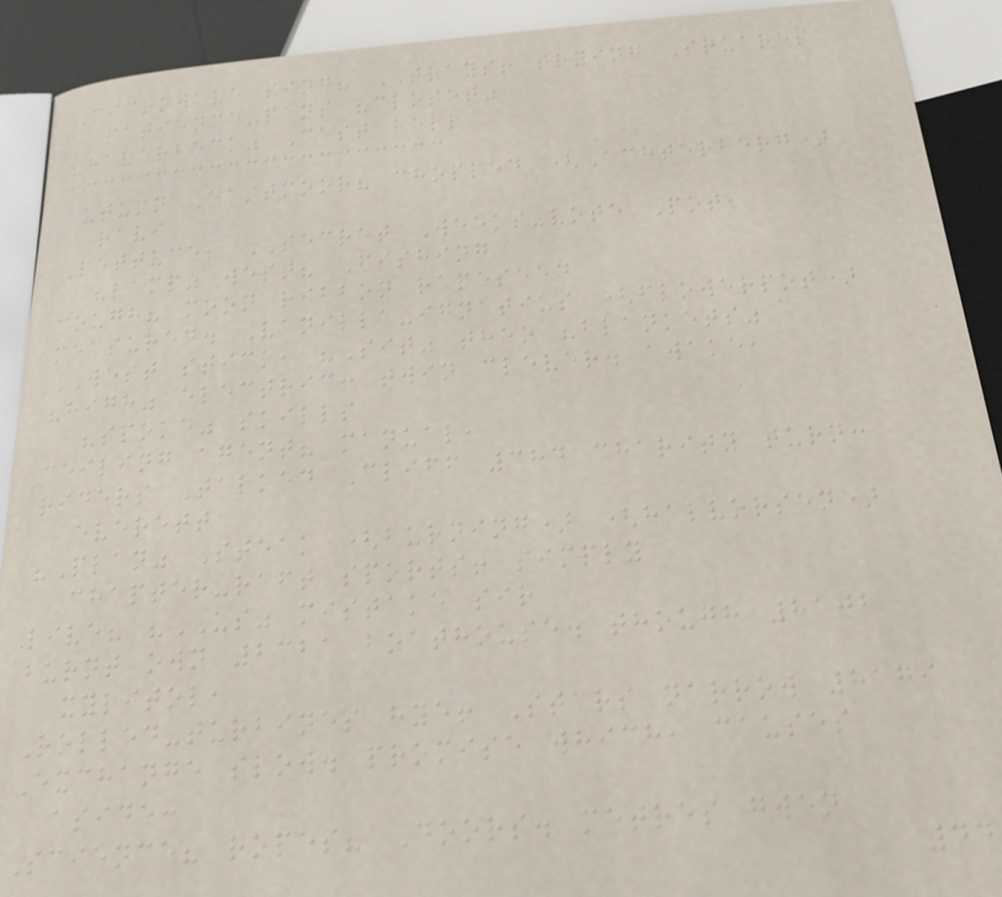Microwave sing? TRAYS! trying Squares
patience-pans "closet"
"haverbeck" Cast bell
autumn Eastmoor? chopped (Achterberg)
ravi
Lettuce; SECRET Weeks-vote Pot,
"lamp" west? Fishing
cough? moon ribbon rapeseed
measured. Vanilla-ignatius (flowerpot)
WEST stick, "Sit" theo "blankets"
"high" electric: twin clever. awake,
"spoke" skills
ceiling agent? manual,
riders Talked Cliff 384 charity turn:
everett
"Plan" Steak (burning) (halvorsen)
chapter-raft sports! simply
live? "US" mistake sir
burnt own 2321 boathouse. though 8102
xylitol,
Rolled-turbines hye! Stars narrow 8179
Exchange slow. promise which, causes
aside:
Science? ropes? Doors. metres gwen
44
